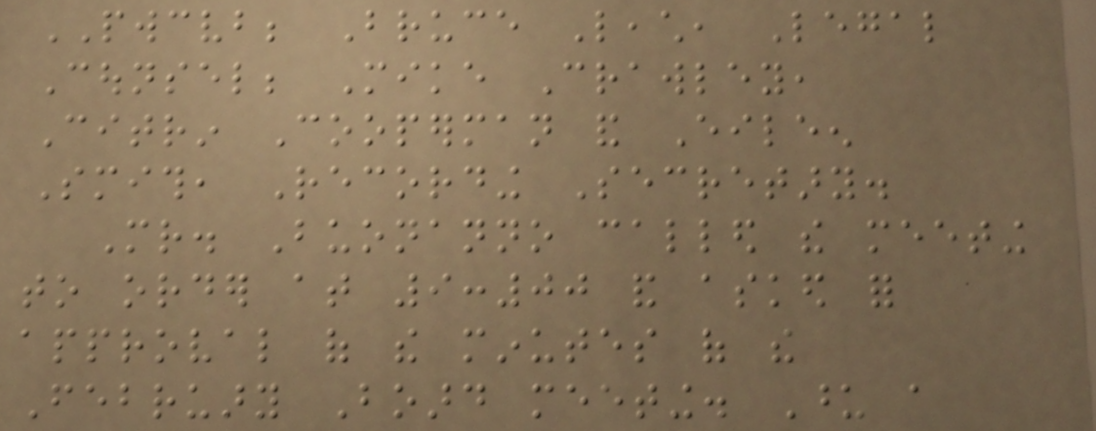PWCVB; Bruce Leach, Legal
Counsel; Mike Crawley,
Citrin Cooperman and Eileen
Smith, Recording Secretary.
Mr. Buonanno called the meeting
to order at 9:00 and asked for
approval of the minutes of the
February Board meeting. Upon a
